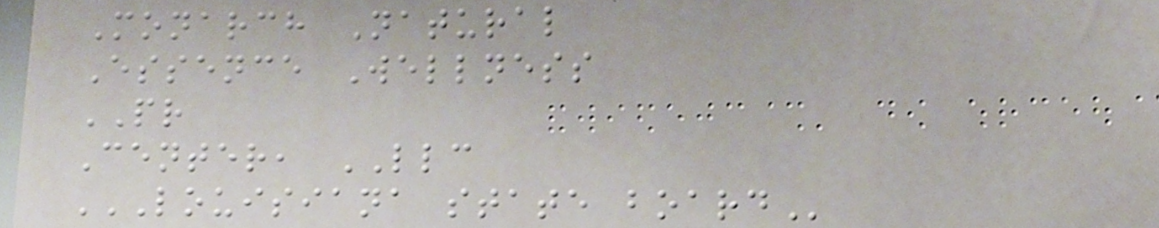Monarch Natural
Essence Wellness
PR
Center, LLC
LOUISIANA STATE BOARD
